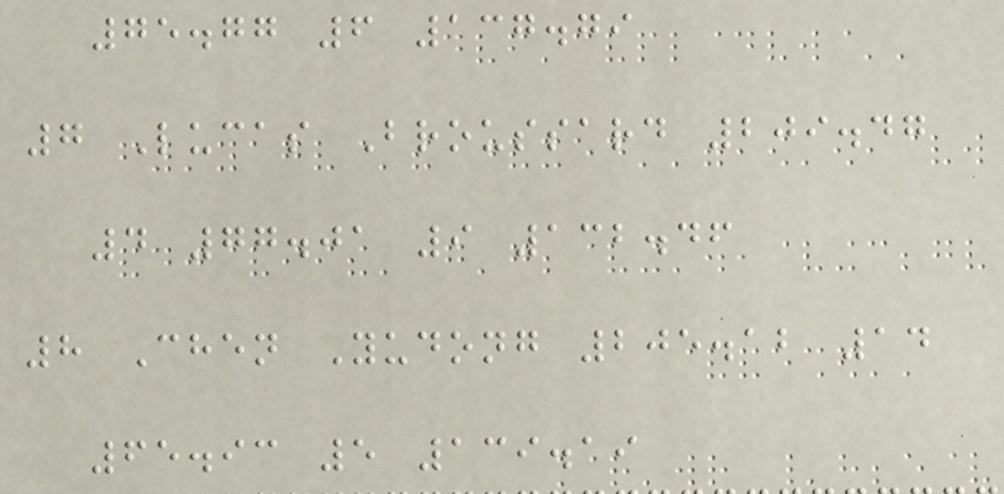75.77 6 137.79
7 Lucas Broussard 209.47
4 77.01 9 132.46
8 Chen Yudong 205.12 14
65.93 5 139.19
